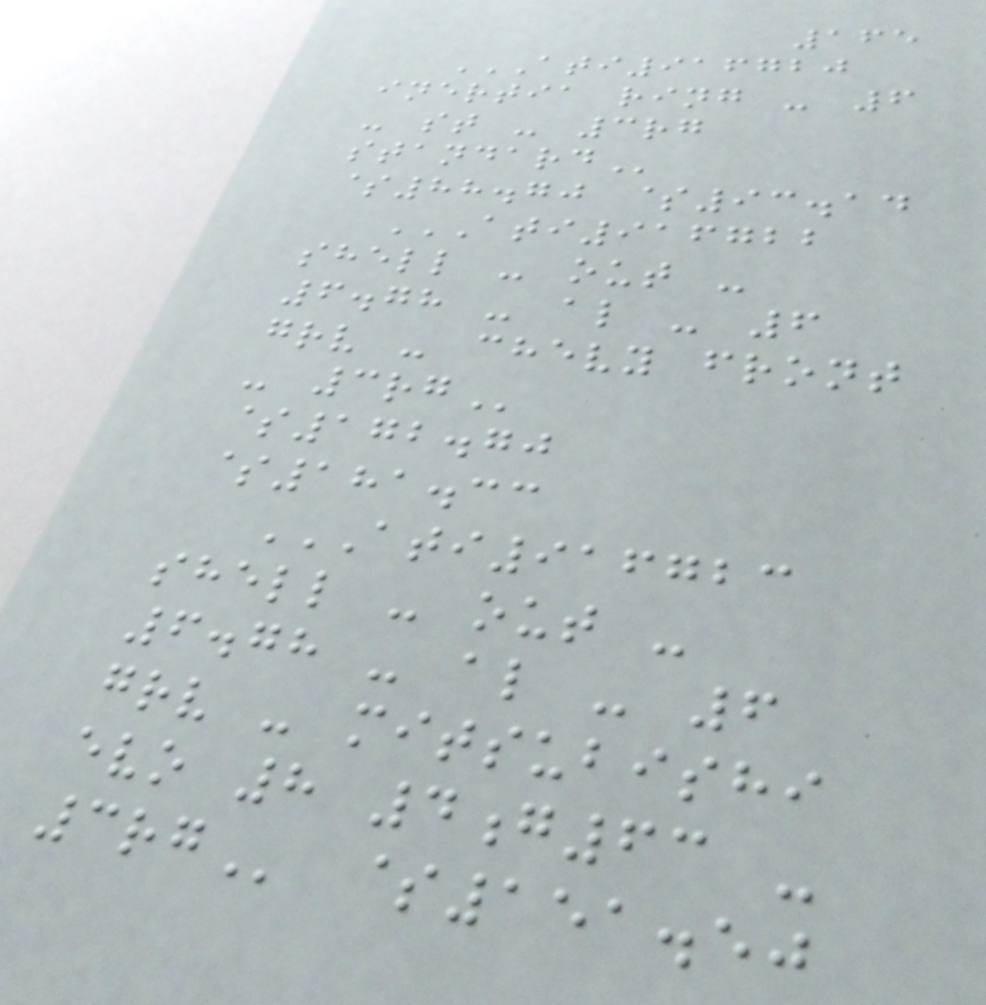165
ATI916720
INERTIA RING - 6
- ST - 3RG
STANDARD
$88.70 $93.14
ATI916722
SHELL - OUT -
6.78 - AL - 6
GRV - CHEVY FRONT
- 3RG
$172.70
$181.33
ATI916723
SHELL - OUT -
6.78 - AL - 6
GRV - MITSUBISHI
EVO 8 4G63 -
3RG $151.50
